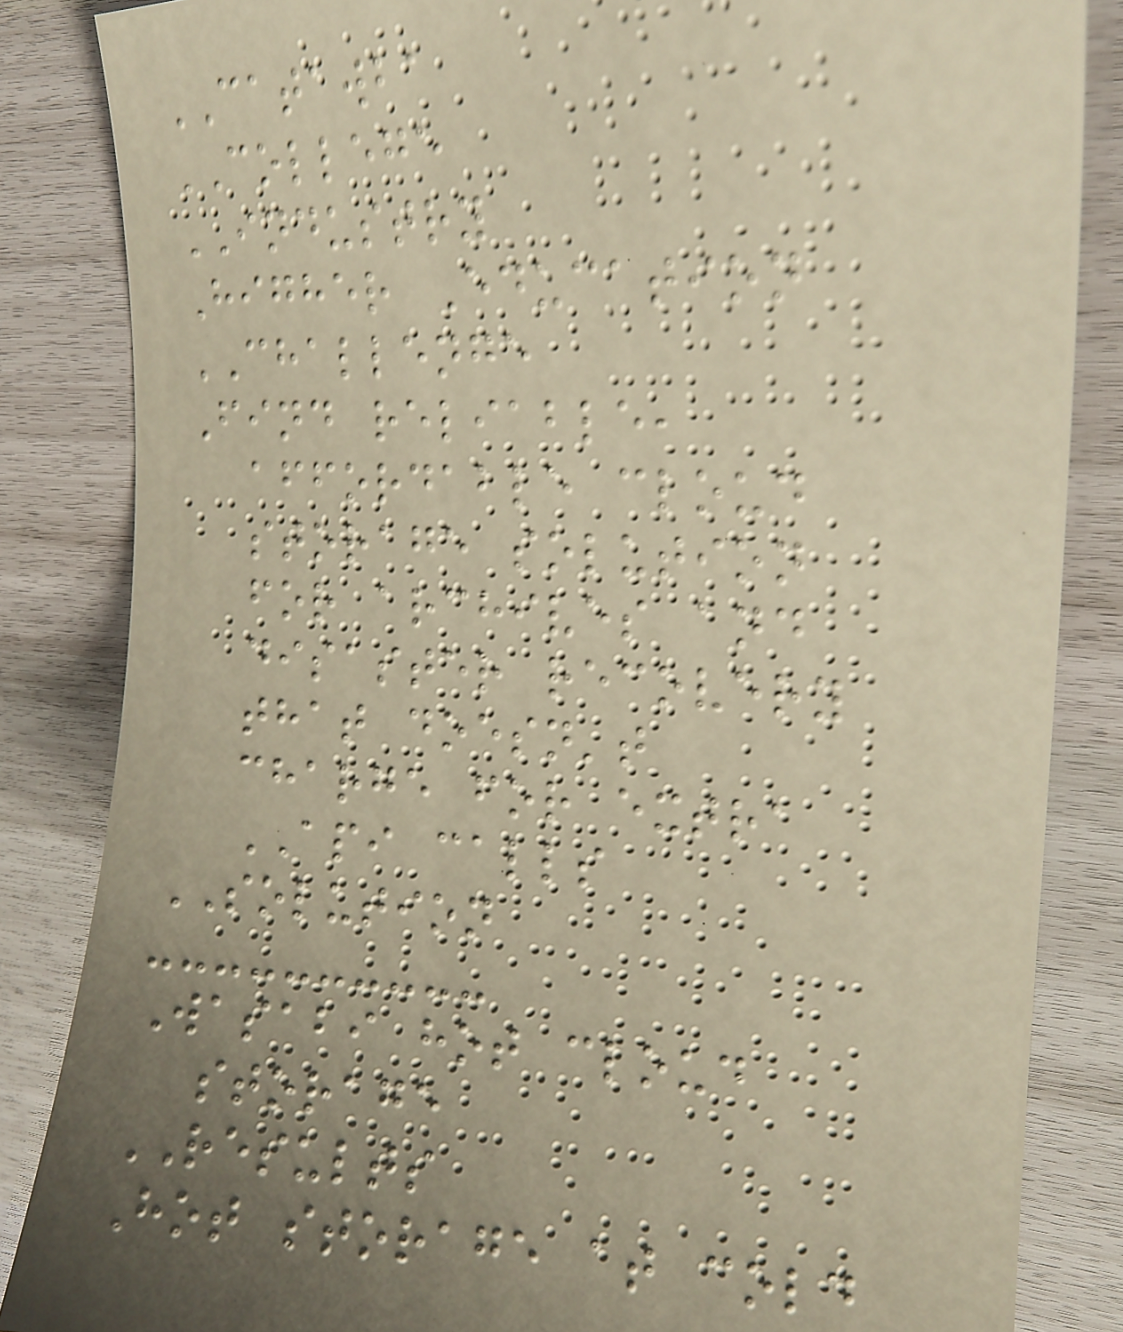CATAWBA
COLLEGE
INDUSTRY
Higher Education
CHALLENGE
Find reliable,
affordable cloud
storage solution
for archives and
disaster recovery
that doesn't
charge for extra
API calls
SOLUTION
Wasabi hot cloud
storage
RESULTS
Hot storage at cold
